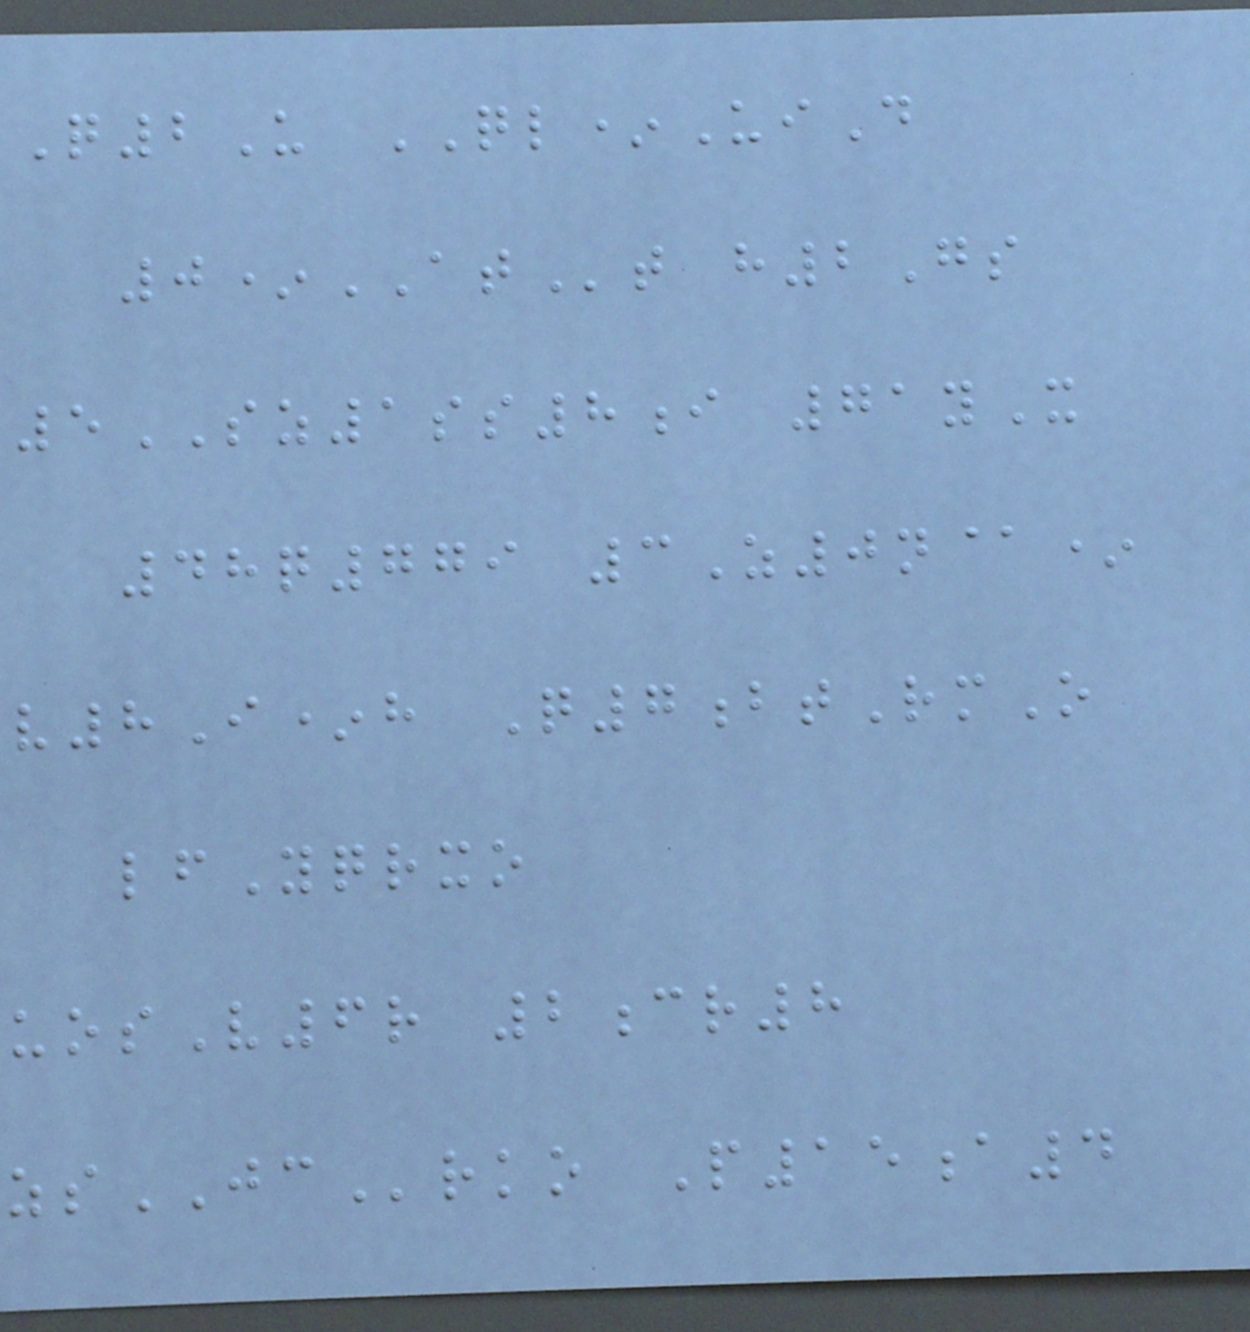Q2U QL*UiD
0*ATt h2Gs
5SZ1ss8i 71yX
48q779 3Z0n@*
v8I*h Q7btRmO
lfYqrxo
uosV6r 2cr8
zsJCrko P15a4
